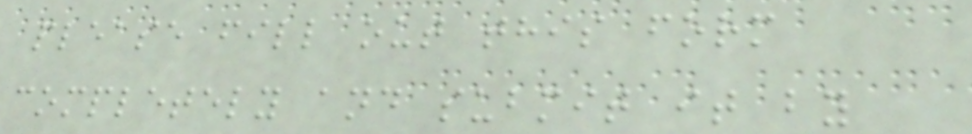please fill out this form
completely and submit it by
